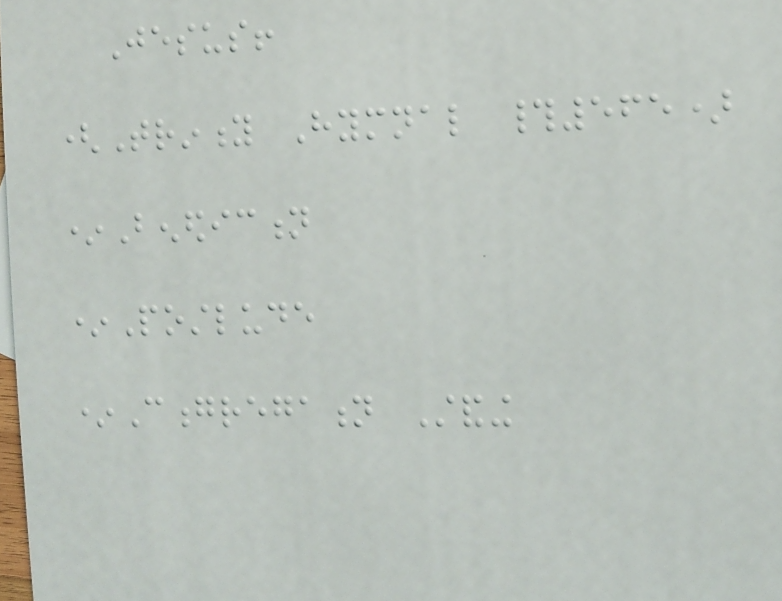Jesus!
(Trinity Hymnal #565)
*Benediction
*Postlude
*Congregation Standing
